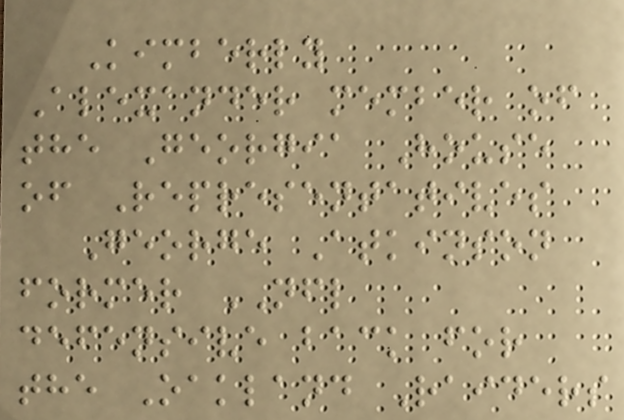Kimberly
Alexander member of
the Georgia House
of Representatives
George Atkinson
former NFL
defensive back for
the Oakland Raiders
